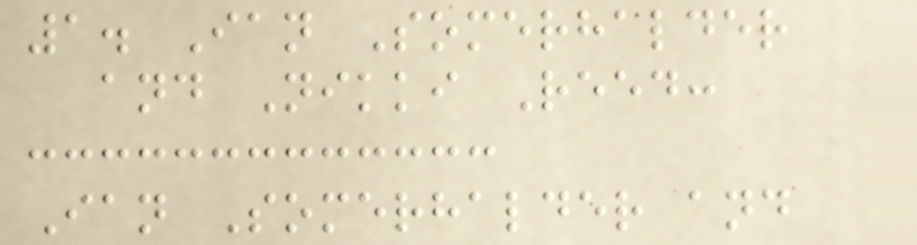1. Ian Somerhalder
and Nikki Reed:
Ian Somerhalder and
